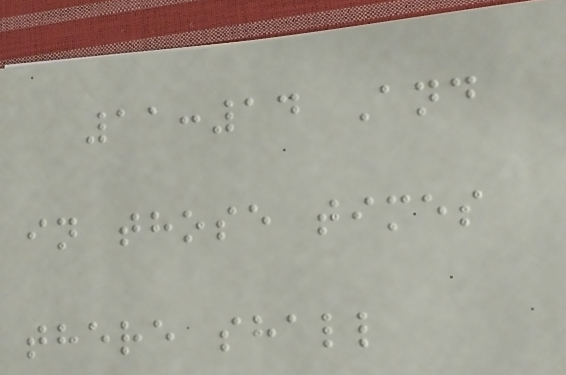11:14 And
in those times
there shall
